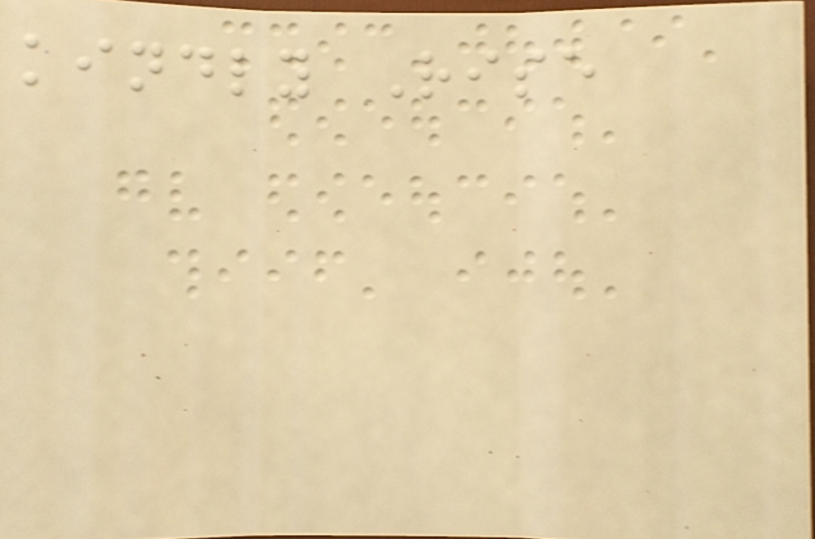kindly Rise
